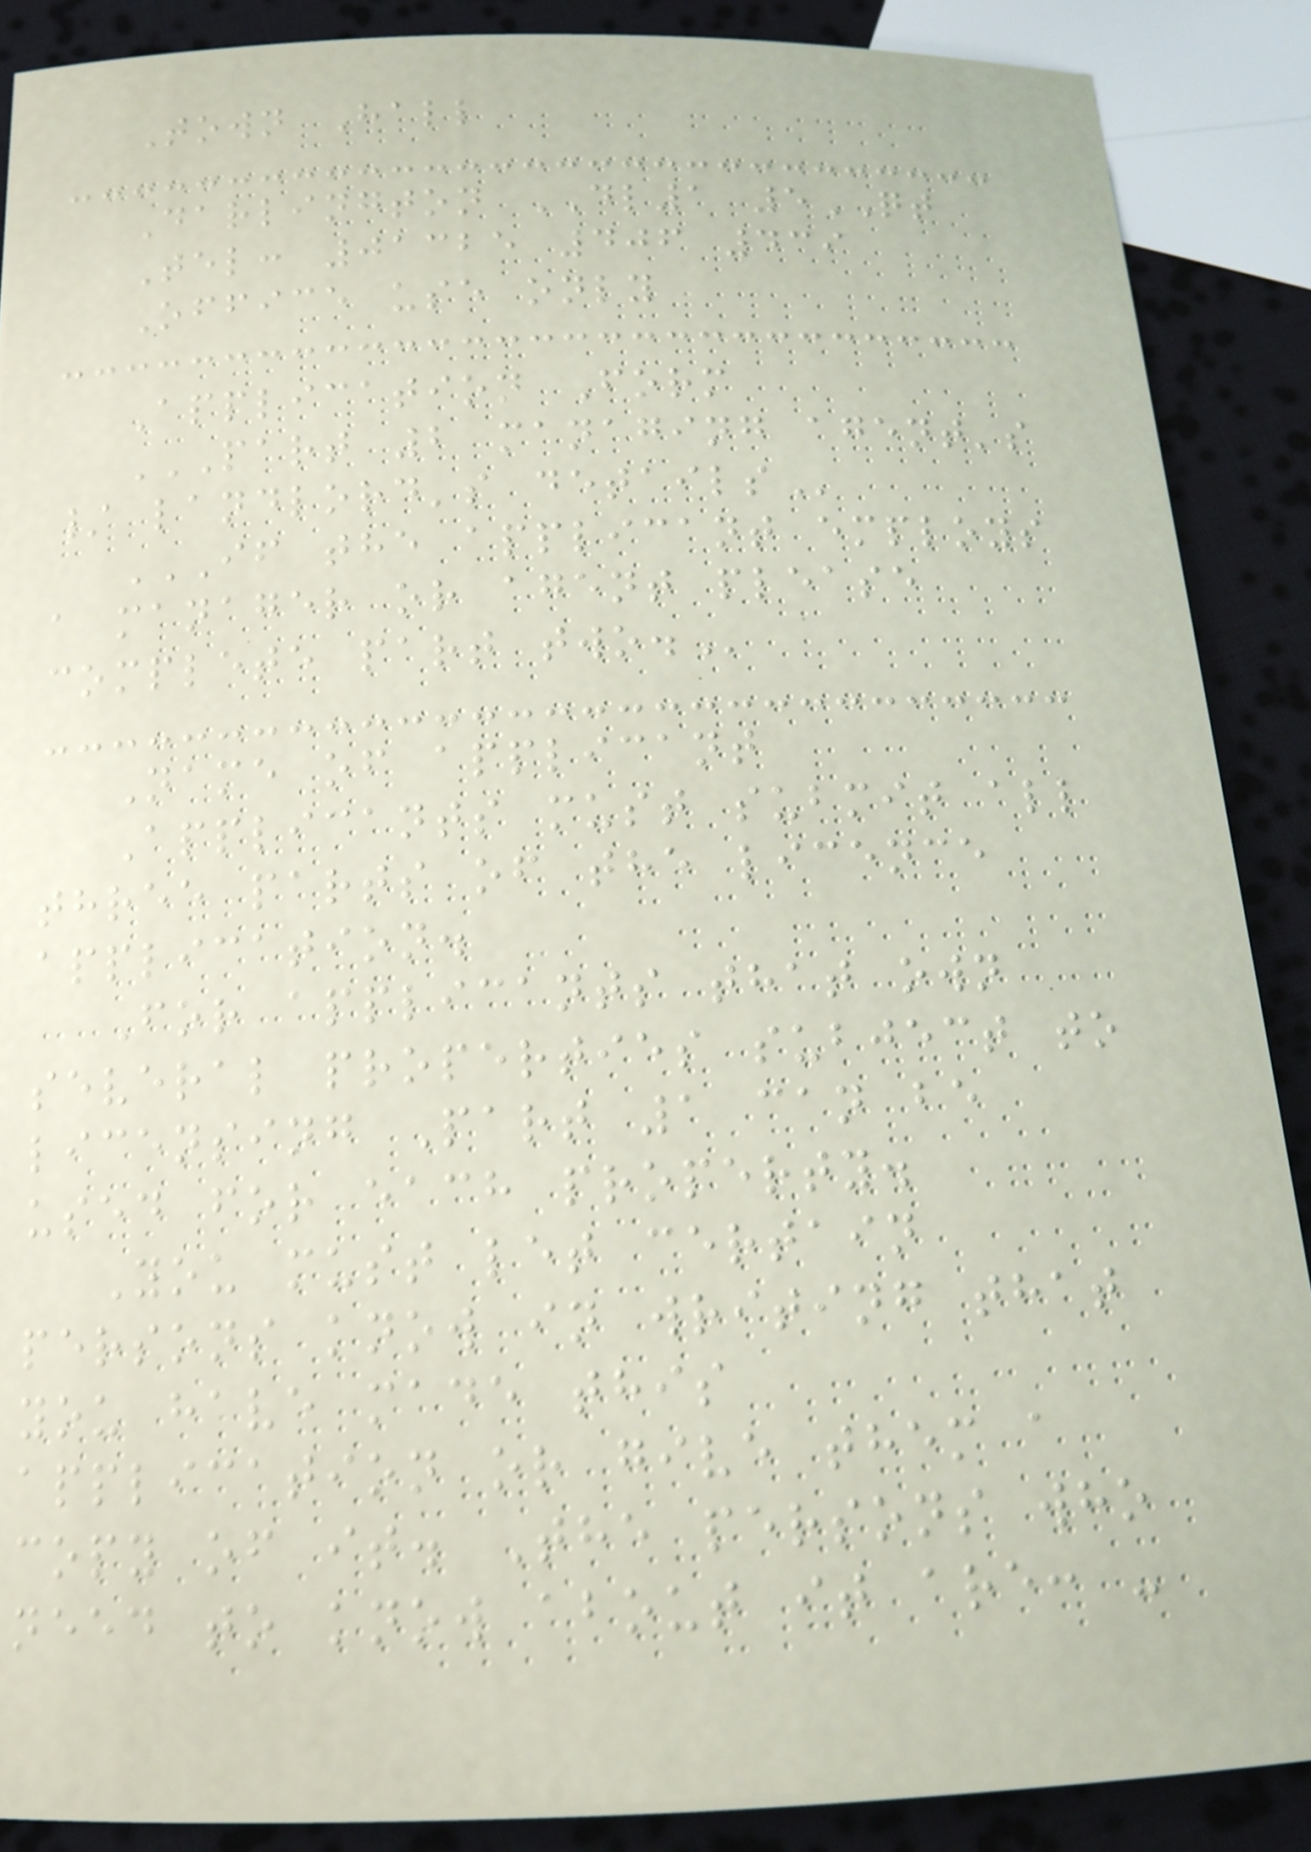Town Hall
Darlington DL1 5QT
Tel: 01325 406 439
Office use only
Application Form
PART 2 MANAGING AGENT'S
/ LANDLORD'S DETAILS
IF THE APPLICANT EMPLOYS
A MANAGER OR AGENT PLEASE
COMPLETE PART TWO.
Name of applicant
Applicants must submit all
three parts of the licence
application.
For applicants that own
several properties subject to
licensing Part 1 can be
used for each property.
You must let certain
persons know in writing that
you have made this
application or give them a
copy of it. The persons who
need to know about it are: -
